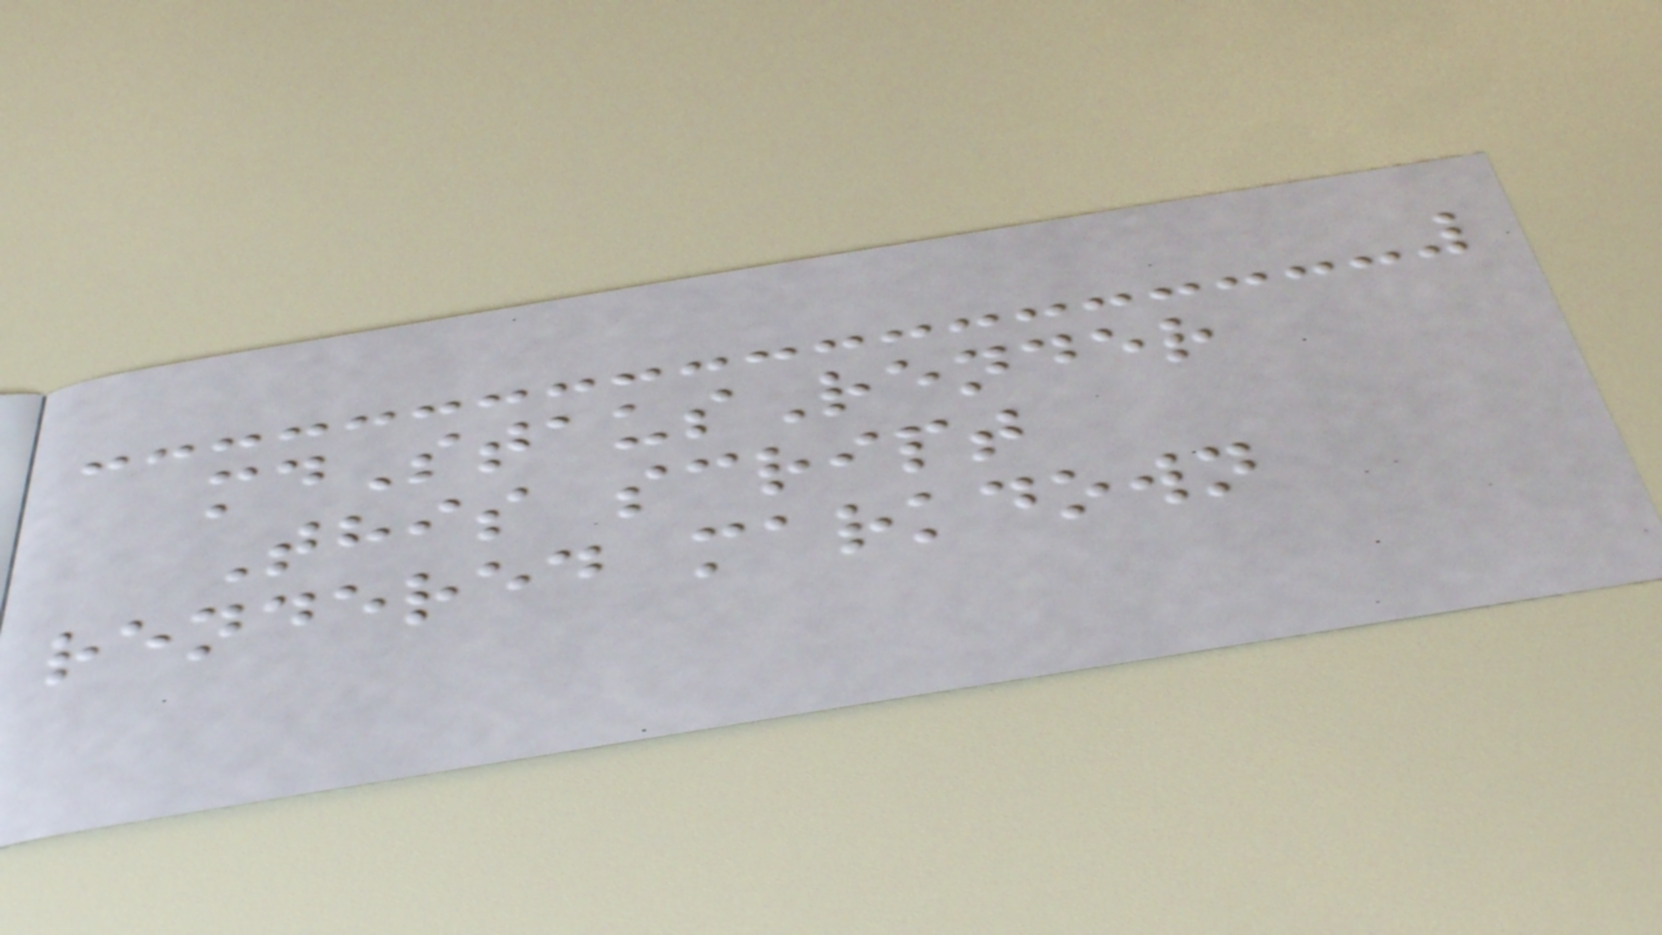mdStausRender
This script
rendered markdown
